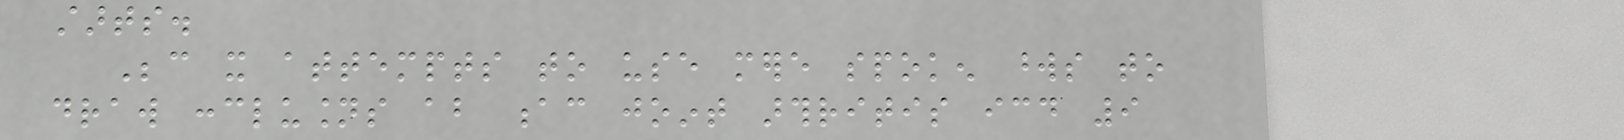starts.
Because it attempts to use mere spoken words to
draw conclusions about ac joint arthritis icd 9
